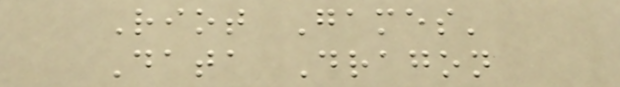Riot Games'
Data Dragon
